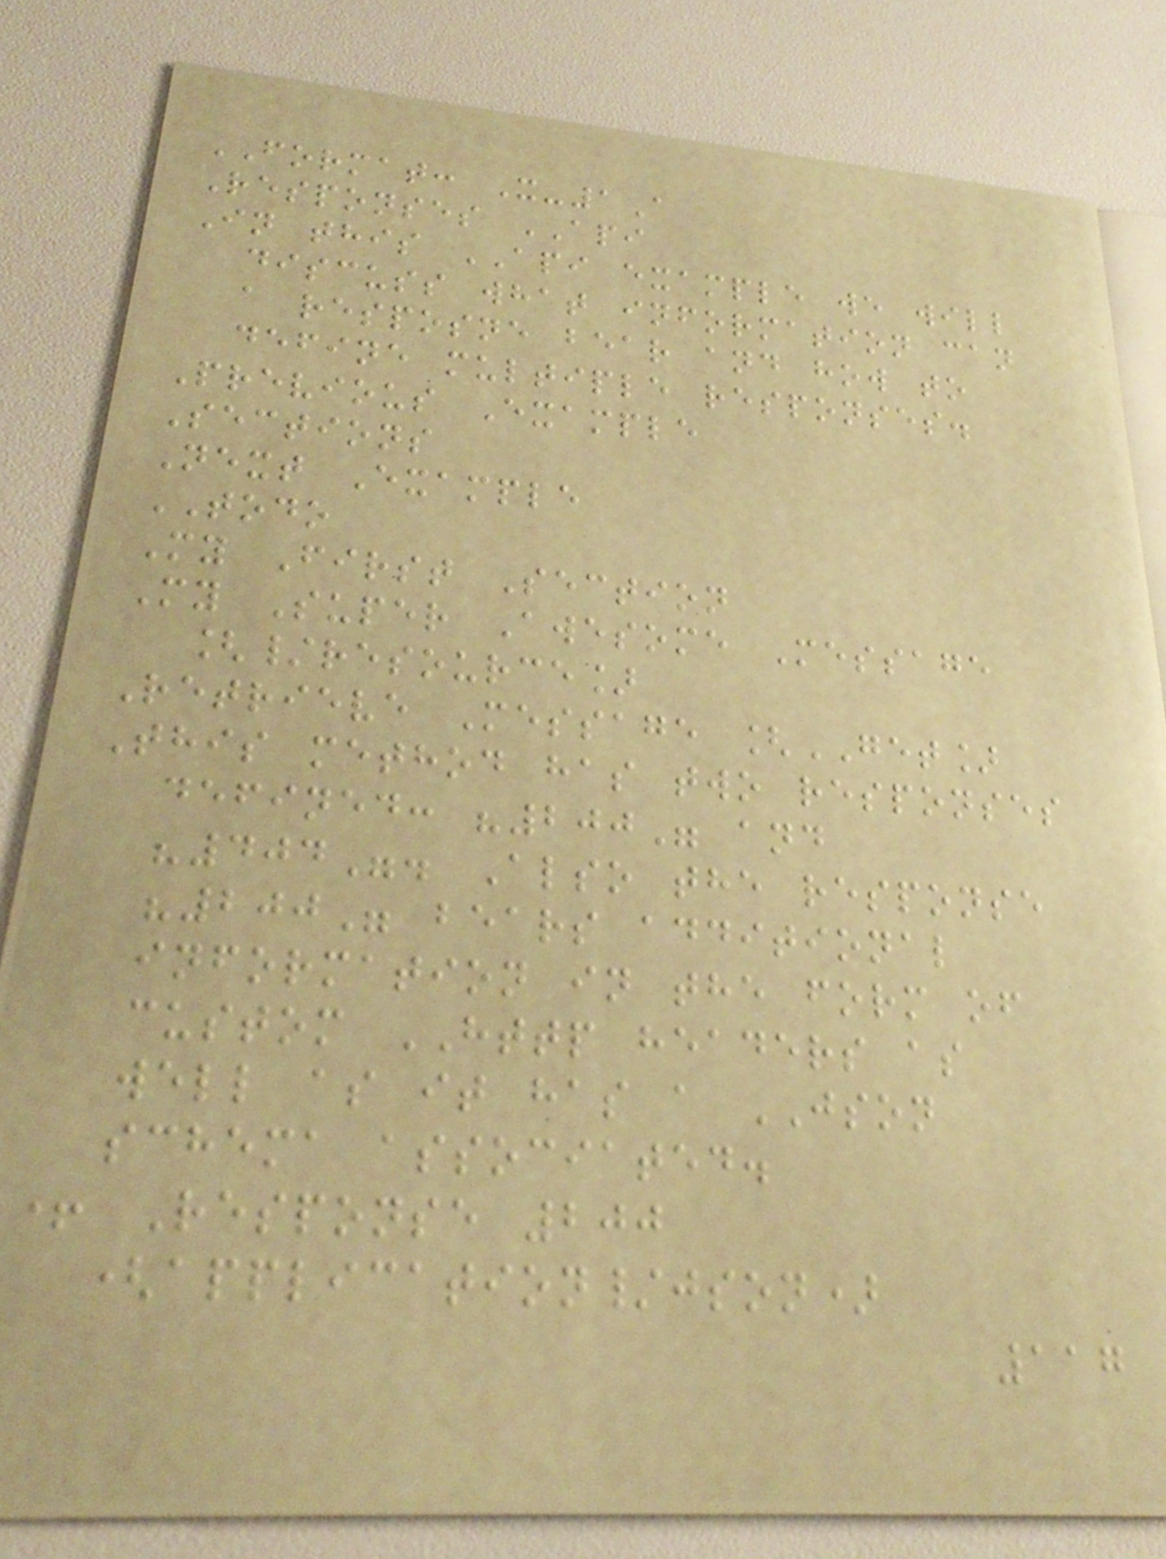FORMAT: X-1A
Responses API
In this API example we will
discuss what information can
a resposne bear and how to
define multiple responses.
Previous Example
Sections
Next Example
TODO
My First Section
My Super Awesome Message
[/resource]
Retrieve Message [GET]
This method has two responses
defined: "200" and
"404". Also the response
"200" bears additional
information in the form of
custom HTTP headers as
well as it has a JSON
schema associated.
+ Response 200
(application/json)
117
